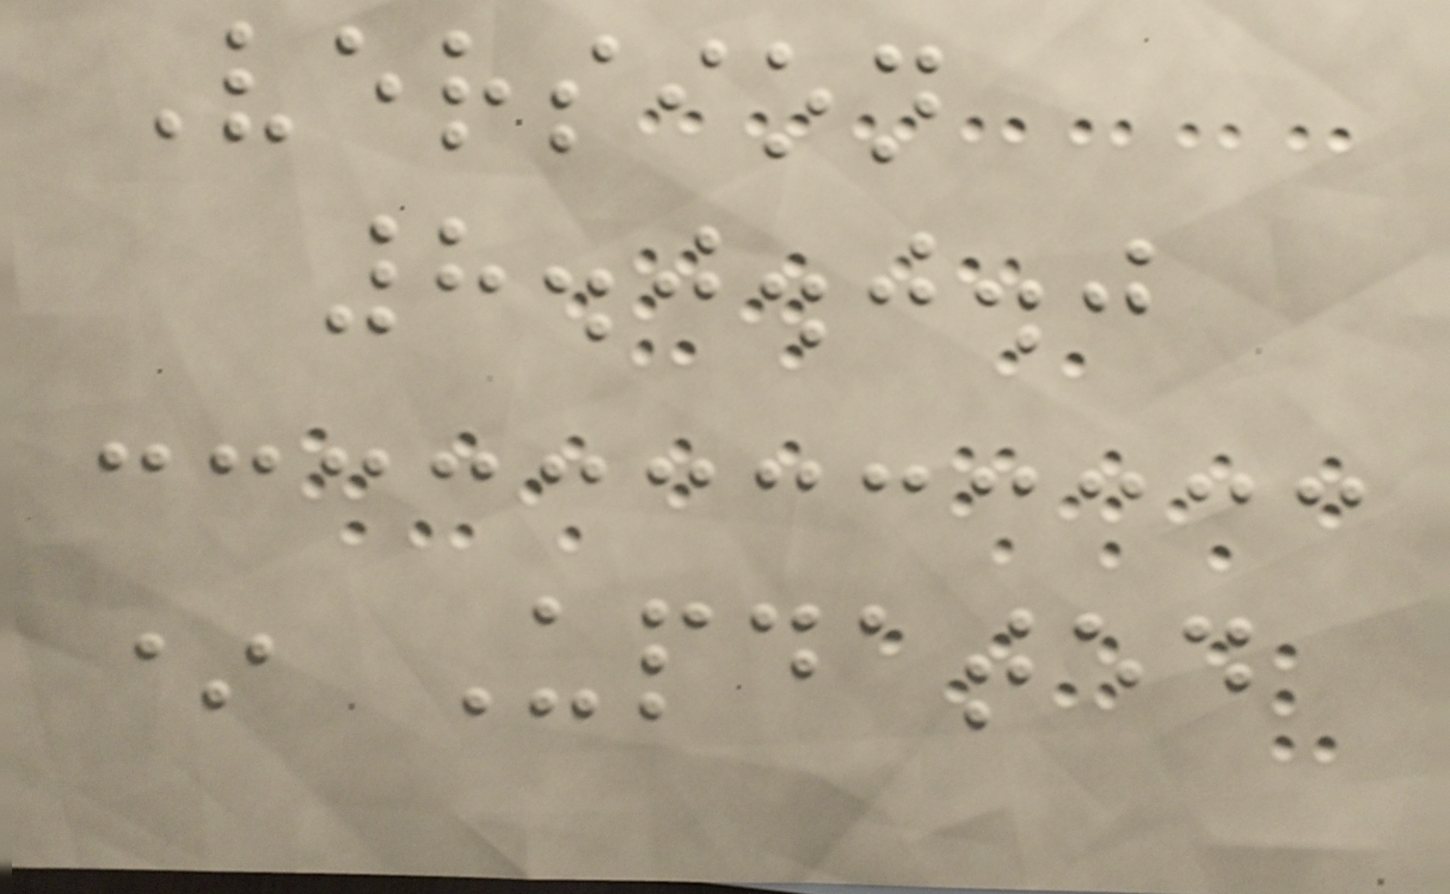Version
8.0.0.0
* Updated
